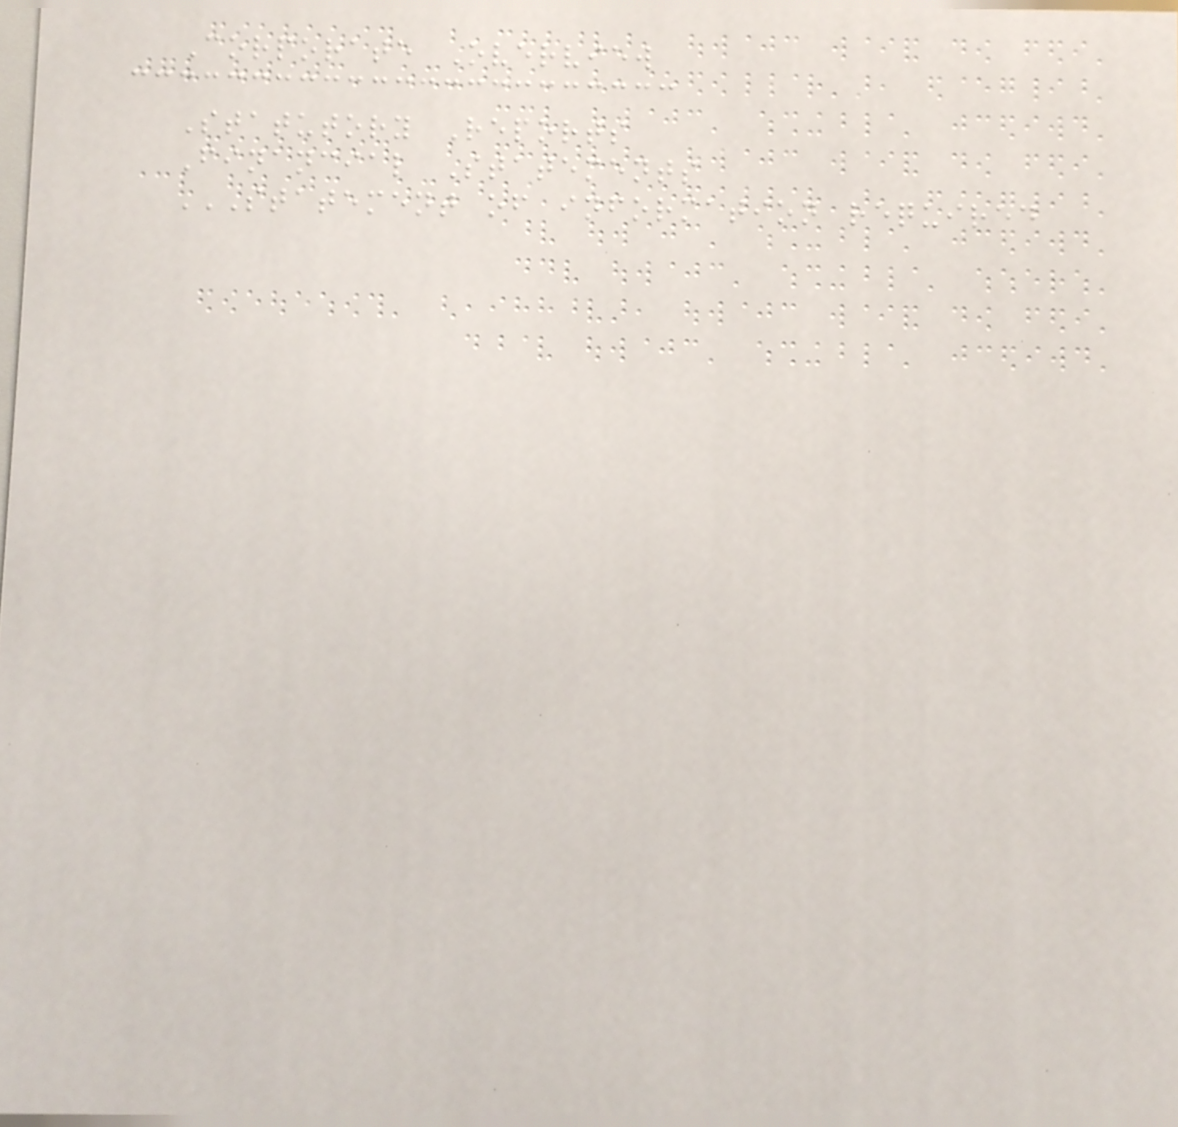Corporate Overview
Statutory Reports
Financial Statements
STATEMENT OF INFORMATION REQUIRED
